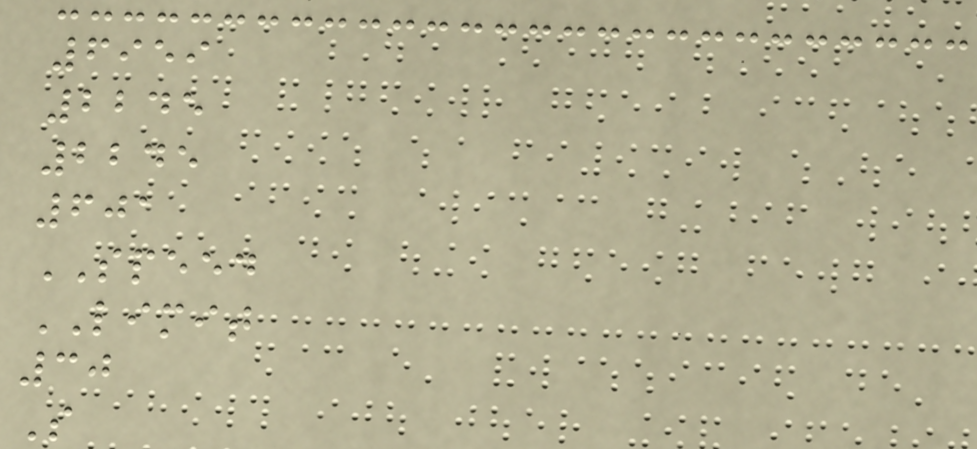6959
2245
2245
601
SPEED
LIMIT
30
S
